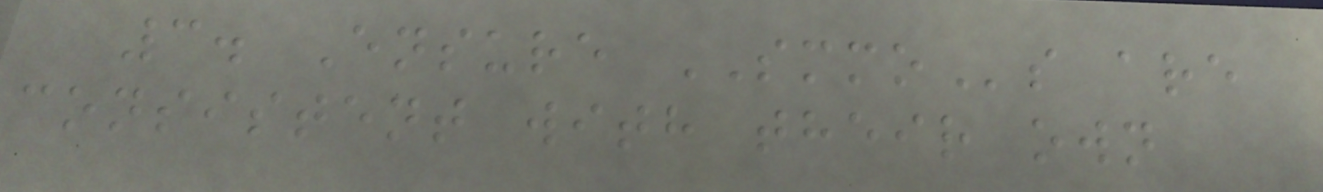3. Ensure SMMOs are
consistent with their own
